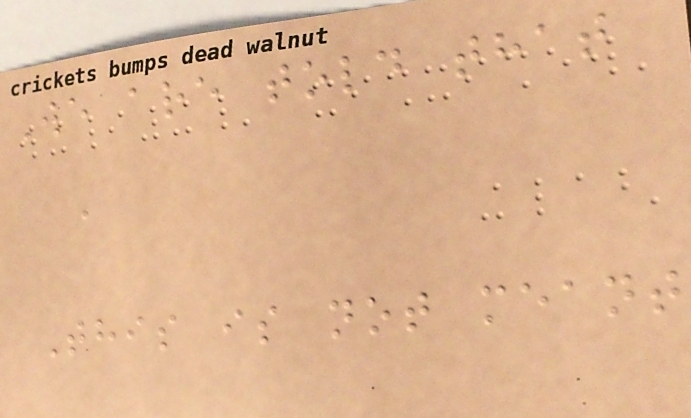We are told that
a
This is not meant
